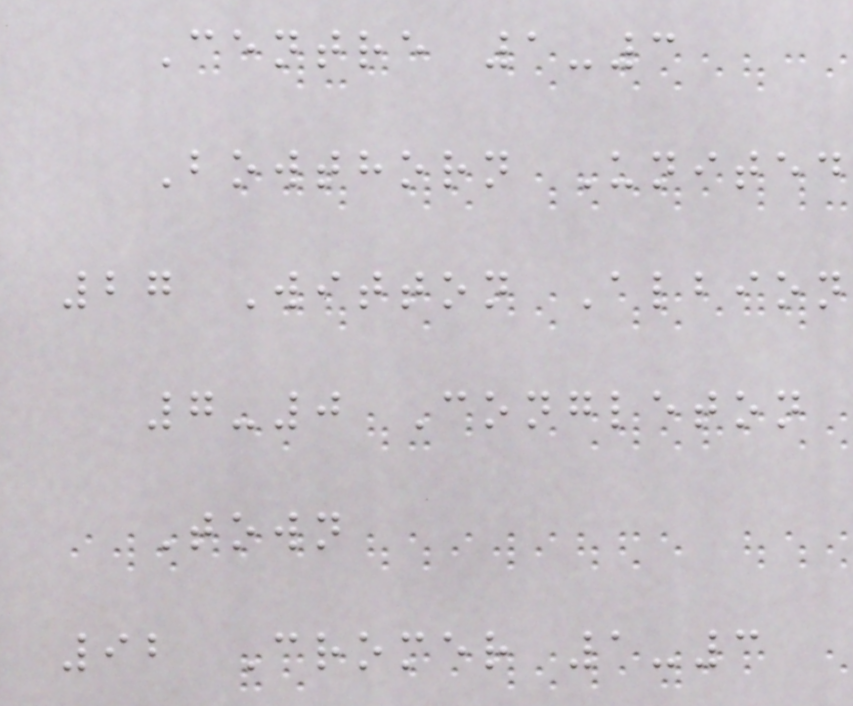Centre 1-3
Bowthorn United
27 Witton Albion
7-0 Congleton
Town
92 Cromer 1-3
